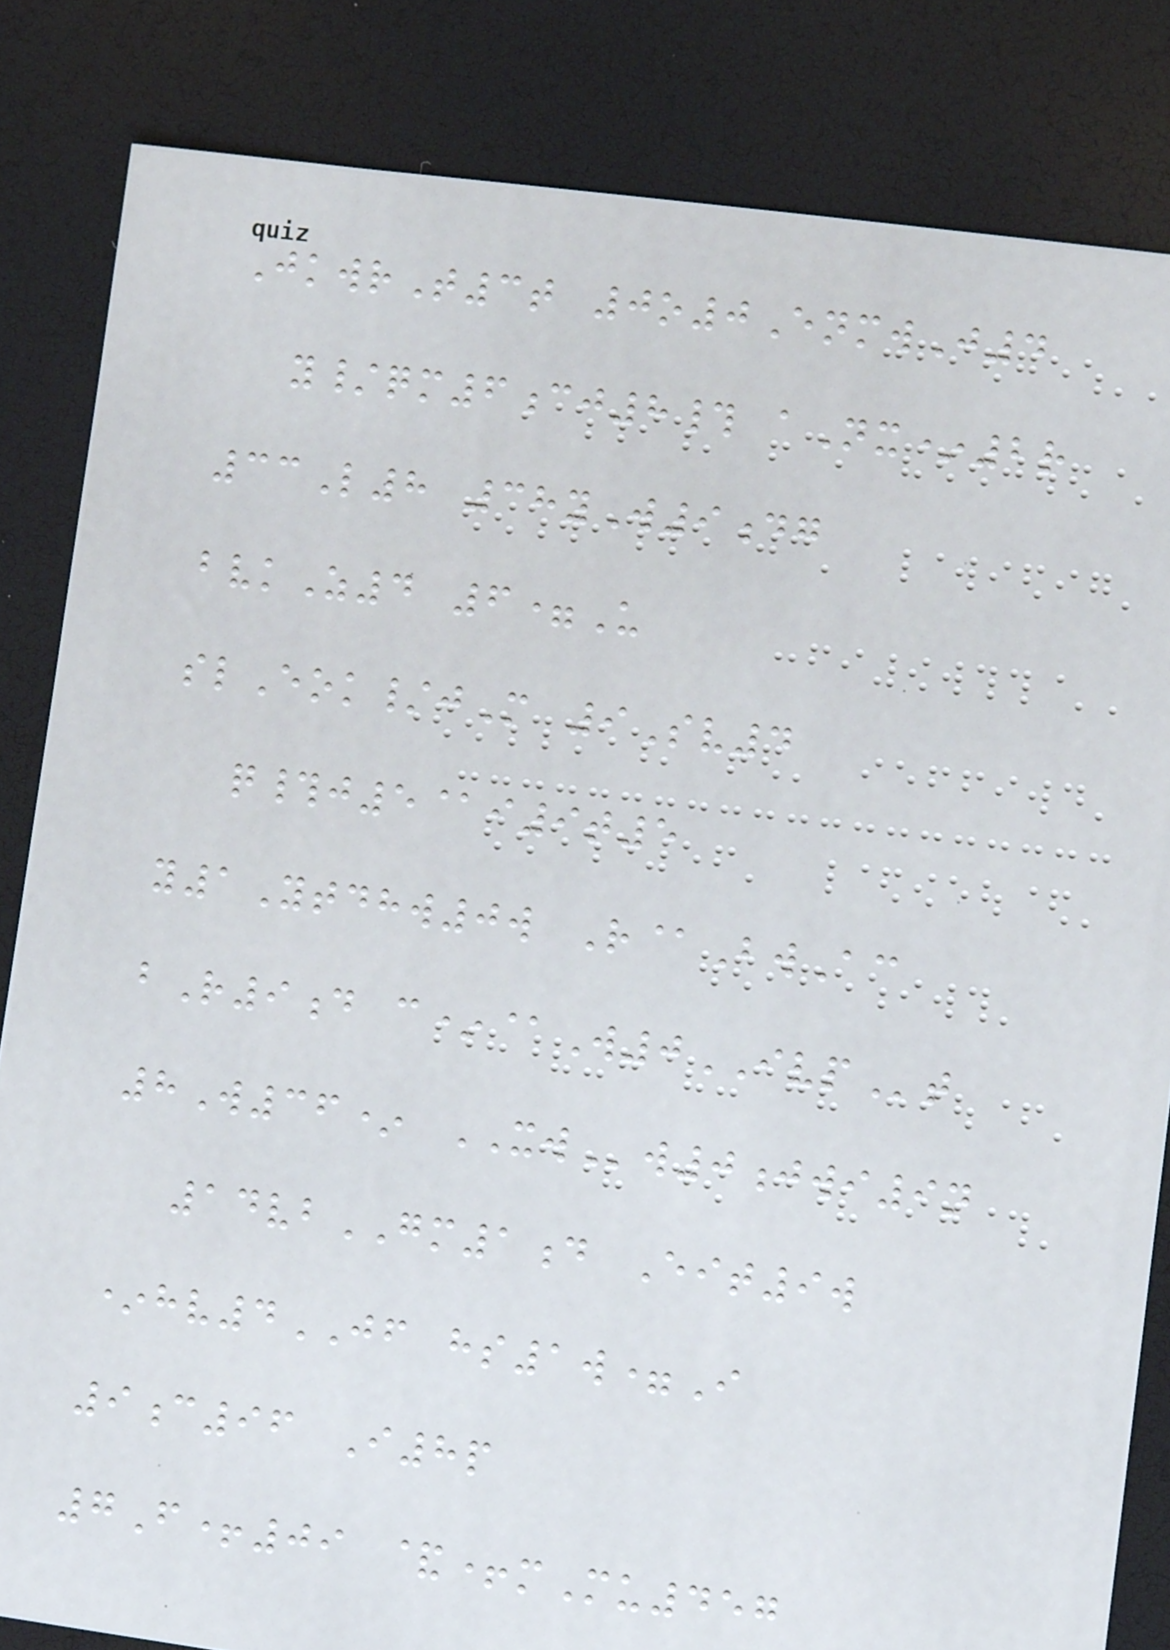JkwrT3t 0o0EnmwJ4
y/qm6cj8# aNx*2r
33L8 38yW9dg
bvkZ4 6=U
slEok/jM 9Sv4
q#j5@i9t5
y1Ytdhw0w R@BwAc
bR9d c*@W0IVPt
8W36* XWw0jwi9n
14vbGM1d Eit9w
*hv4JF hs1w=I
9c96 I8p
7F+09 &+mMu457
